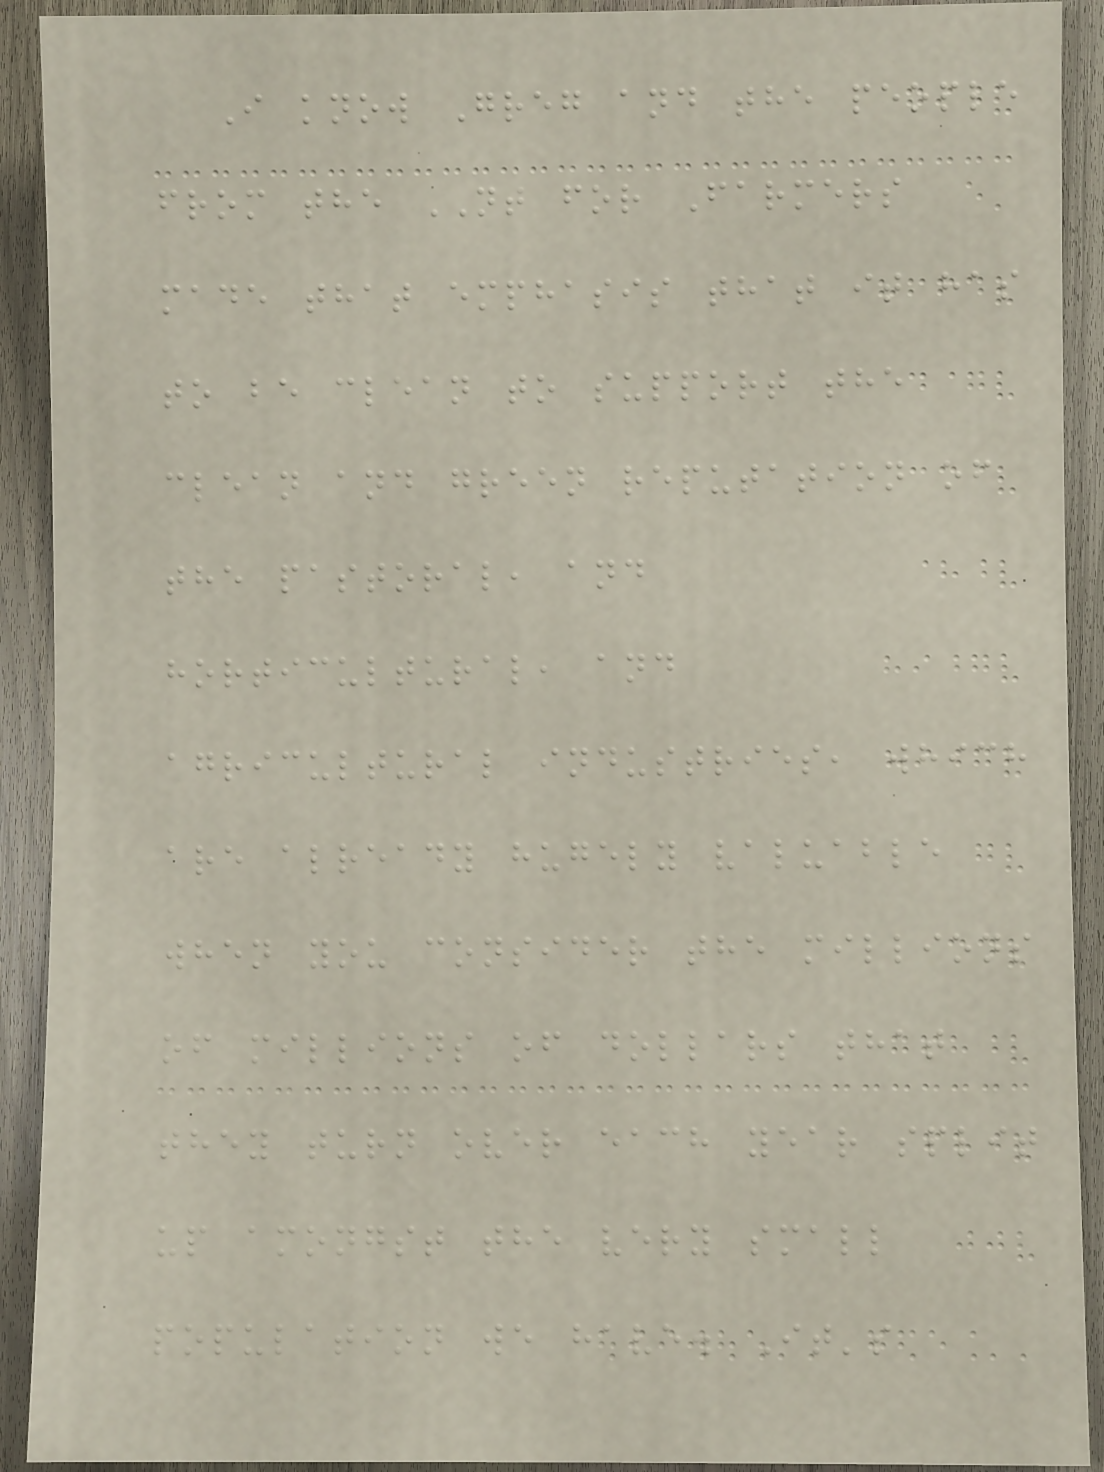I know Greg and the people
from the NT for Farmers
made that emphasis that it has
to be clean to support the
clean and green reputation of
the pastoral, and
horticultural, and
agricultural industries, which
are already hugely valuable
when you consider the millions
of millions of dollars that
they turn over each year split
up amongst the very small
population we have. It's
